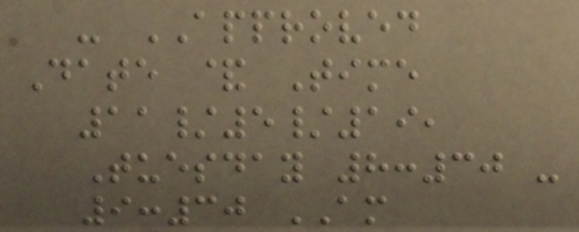- APPROVED
Date & Time
11/5/19,
Tuesday 8:30 -
9:30 AM
